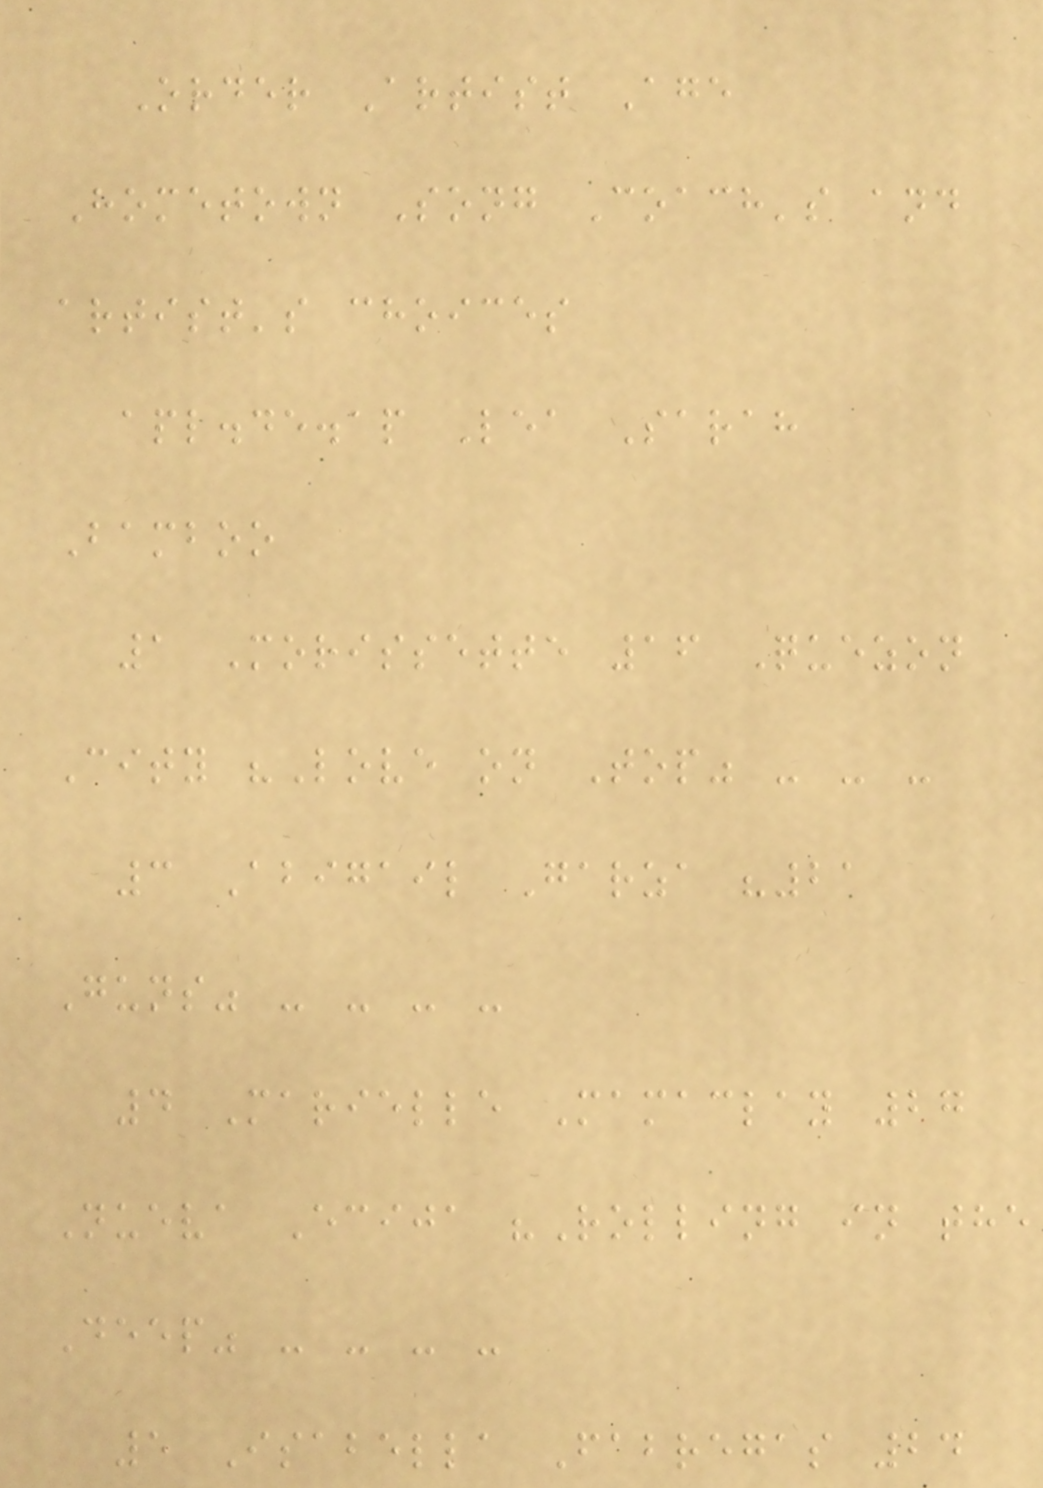Order Artist Age
Hometown Song Coach's and
artist's choices
apl.de.ap Lea Sarah
Bamboo
1 Morissette 16 Quezon
City "Love on Top" - - -
3 Abigail Garza "21
Guns" - - - -
4 Marielle Mamaclay 27
Nueva Ecija "Rolling in the
Deep" - - - -
5 Isabella Fabregas 24
